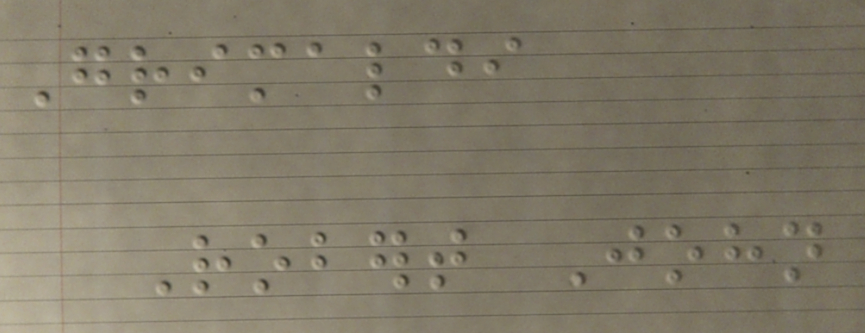Grimaldi
Robert John
